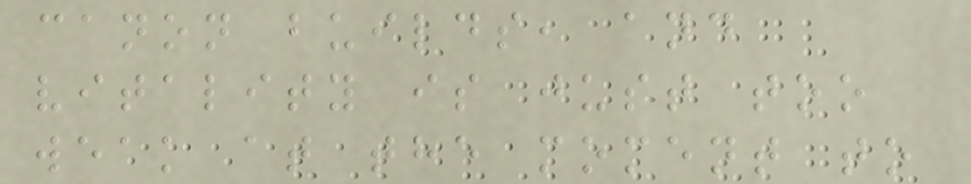canon builds, and
vitality is just too
weak at the moment to
